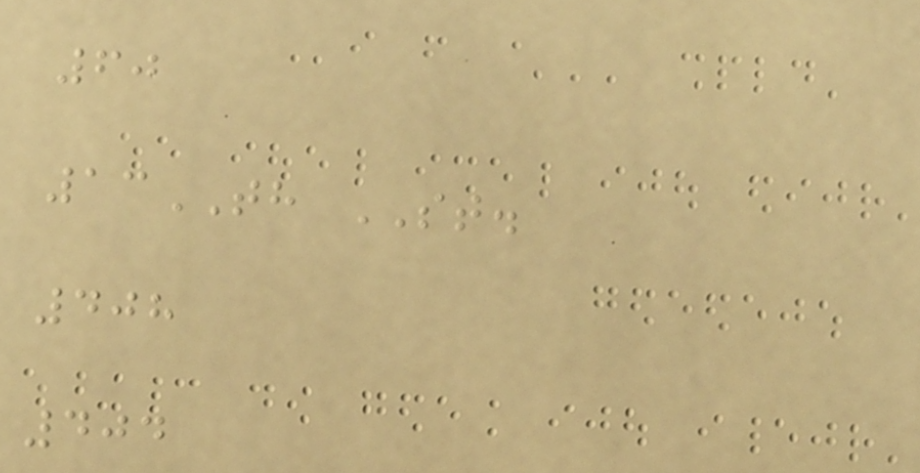60
13TH ST.
408
404
